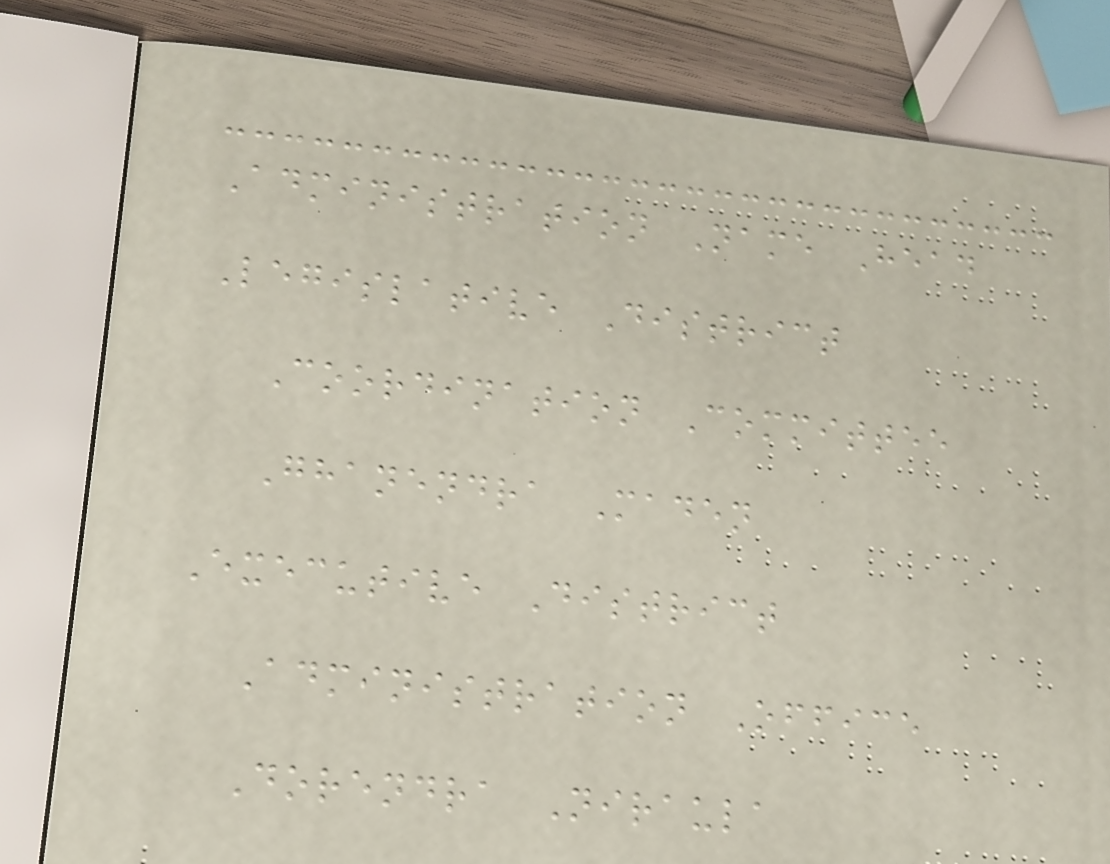Administration Name Head
Legislative District
Coordination Committee
Ghanendra Maden
Executive District
Administration Office
Dorendra Niraula
